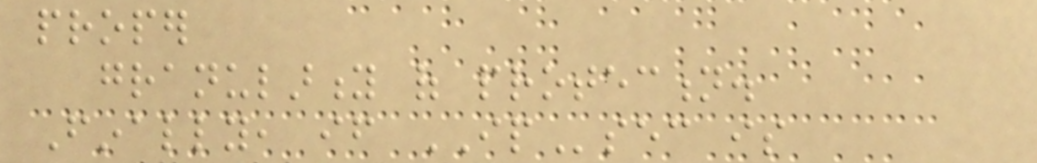proper
granularity of protection.
Finally, if IPsec is
